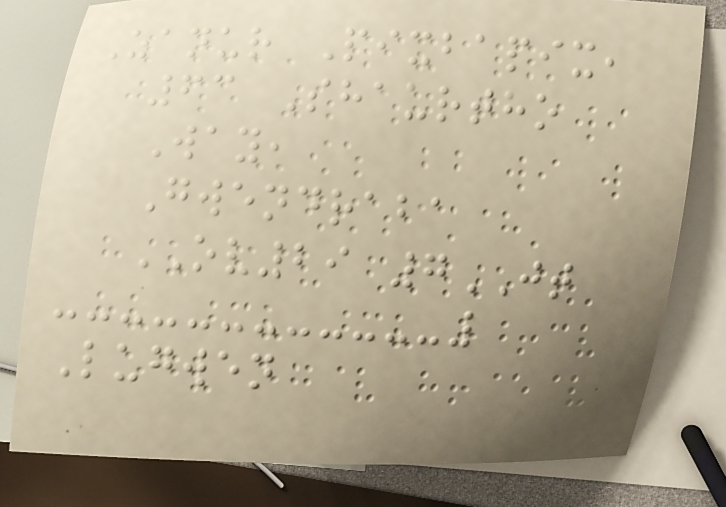Zanur Pixbapix,
63 Shaurtho
Way,
Gwendraba
OV29 7JT
Lugwen
